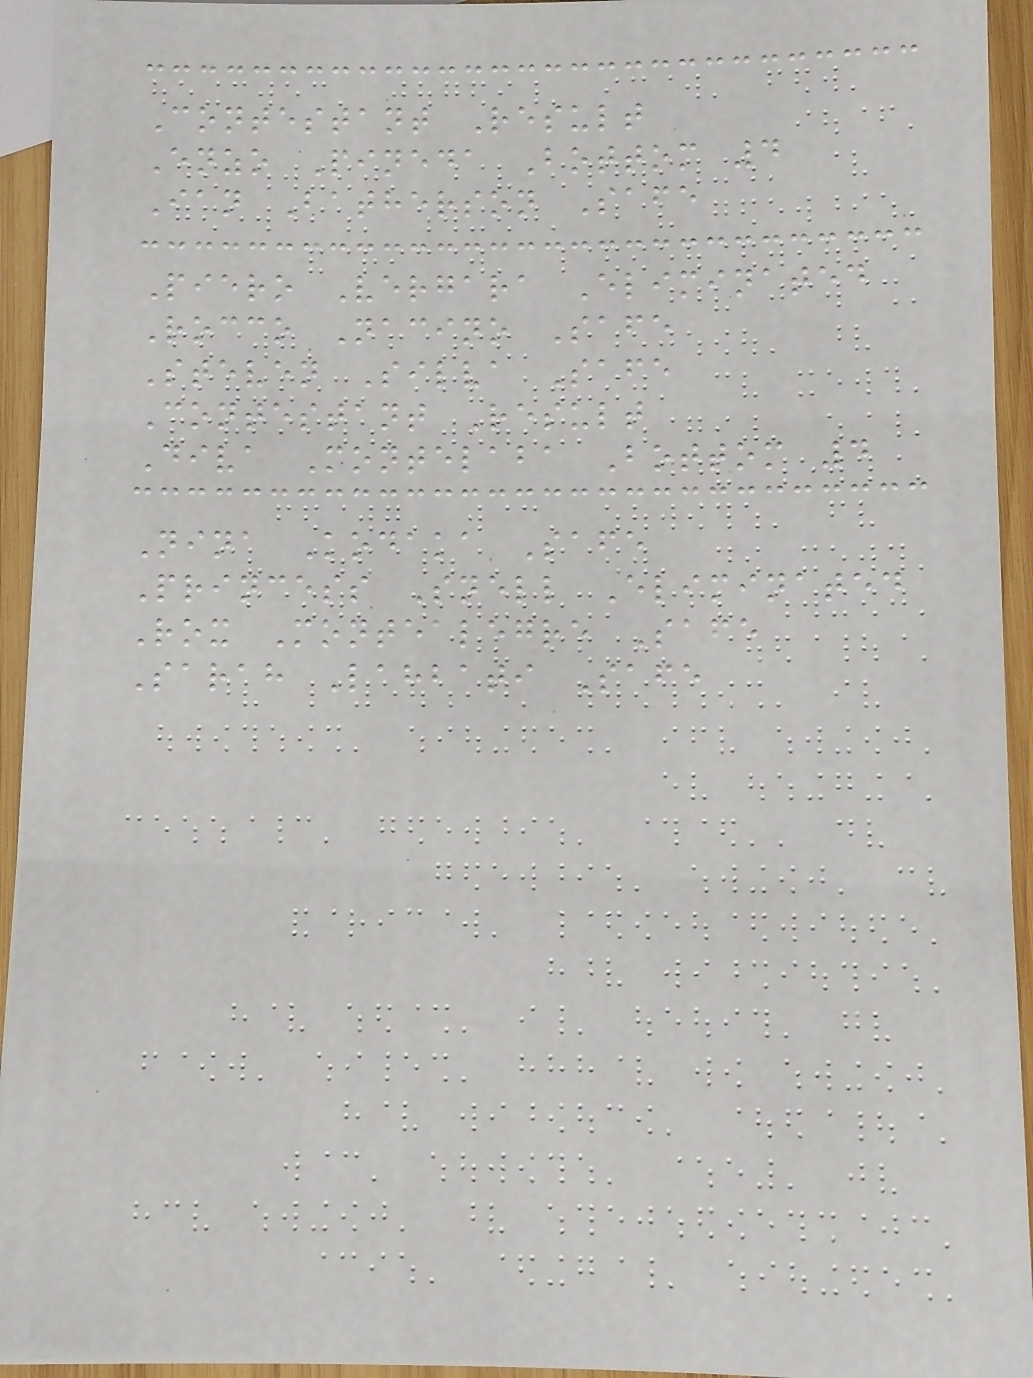Contestant Result
Enzo Pineda Bottom 4
Ian Batherson Safe
Piero Vergara Eliminated
Rocco Nacino Safe
Steven Silva Safe
Contestant Result
Diva Montelaba Bottom 4
Nina Kodaka Safe
Princess Snell Eliminated
Rox Montealegre Safe
Sarah Lahbati Safe
